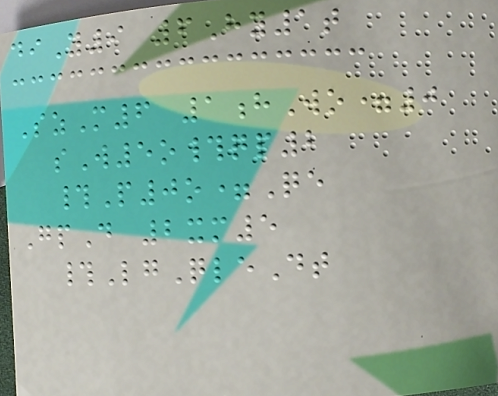diY9 6Hy1t
SzM6 1hWo=0
sW5o#qp2
#P0o=Qe
GpD 2xm5
#LgQleDt
